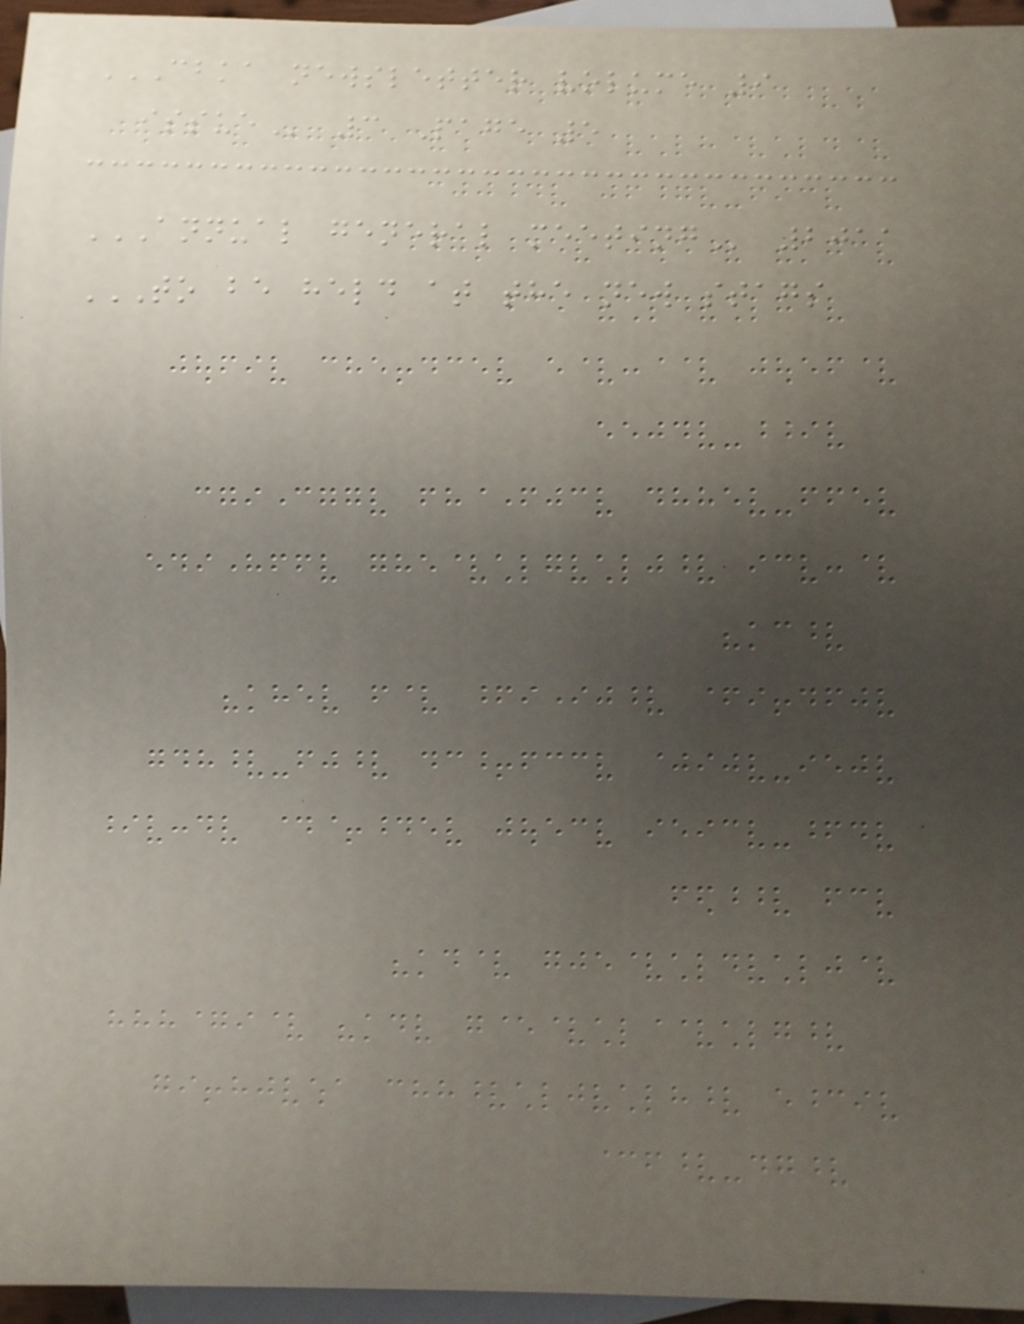CBKA NEWSLETTER VOLUME 9
ISSUE 3 Page 5
ANNUAL GENERAL MEETING 2011
TO BE HELD AT THE NEW STAGS
